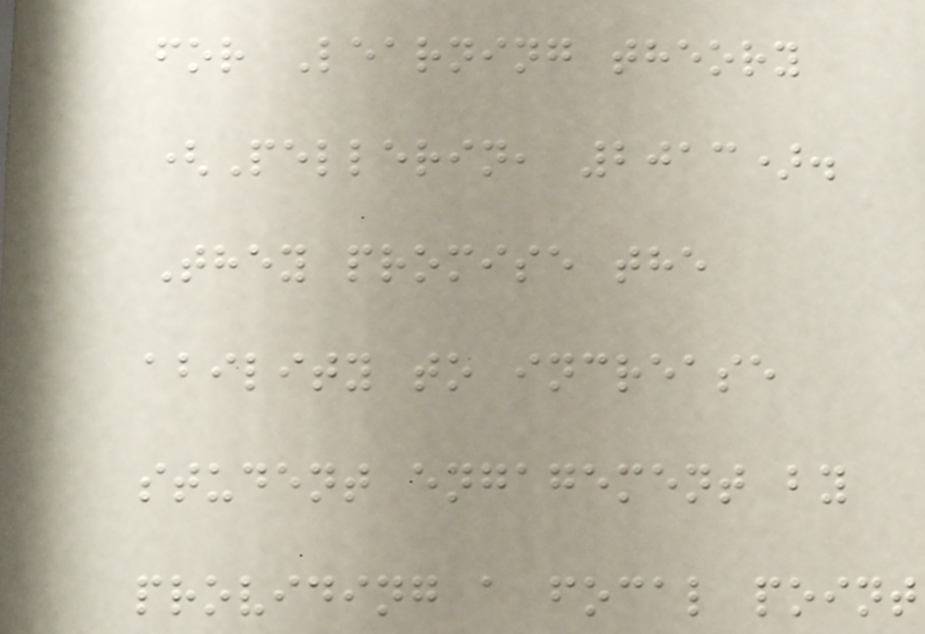for Learning theory
(Pellerin, 2013).
They promise the
ability to increase
student engagement by
providing a focal point
